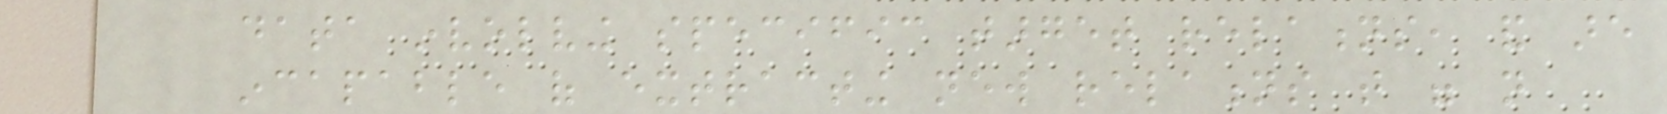data involving specific target relations, and are
incapable of extracting new relations that were not
